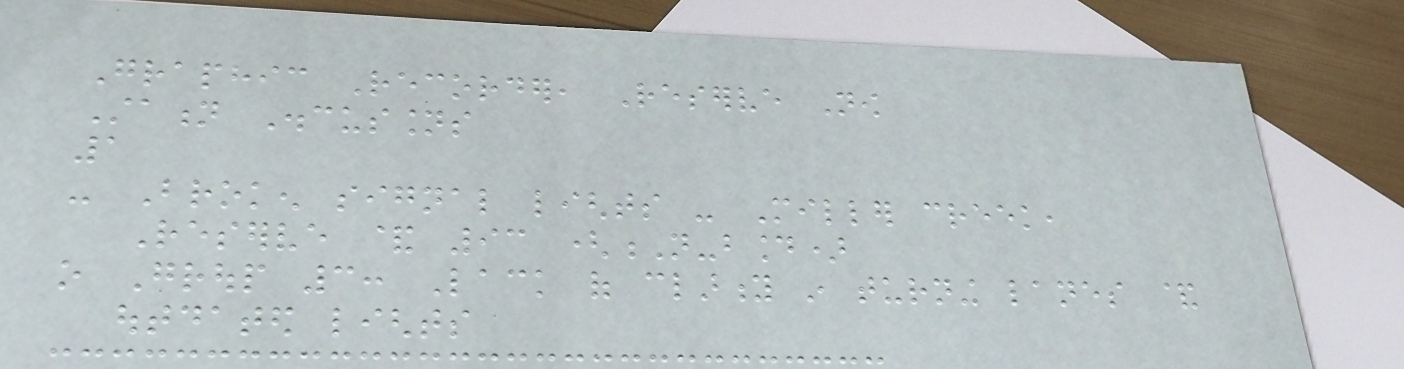Graphic Recorder, Reserve Now
Station Discussions
1
- Broken signal lights - Miller creek,
Reserve & 93 (N-bound)
o Group 3: Lack of clarity in turning lanes &
outdated lights
